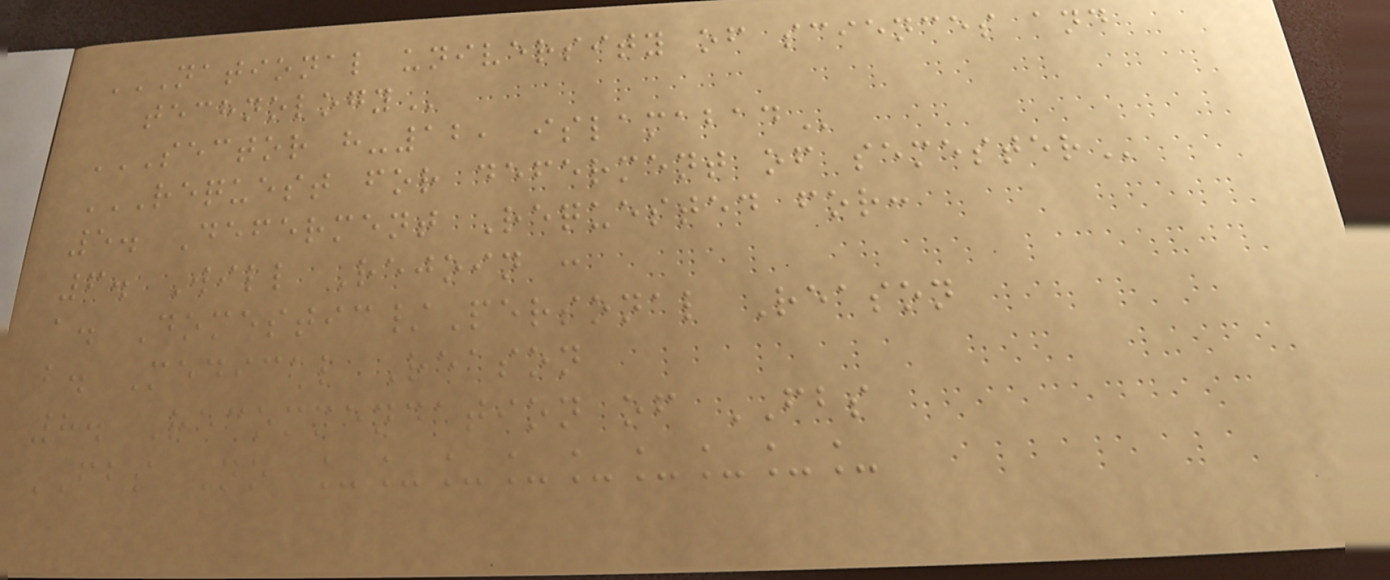NATIONAL UNIVERSITY OF SCIENCES AND
TECHNOLOGY
SECTOR H-12, ISLAMABAD
REQUEST FOR DEFERMENT OF SEMESTER
5. Deferment Requested for:
6. Will Rejoin :
a. Domestic/Personal Reason
b. Medical Reason
8. Recommendation of FBS
FBS No _________
